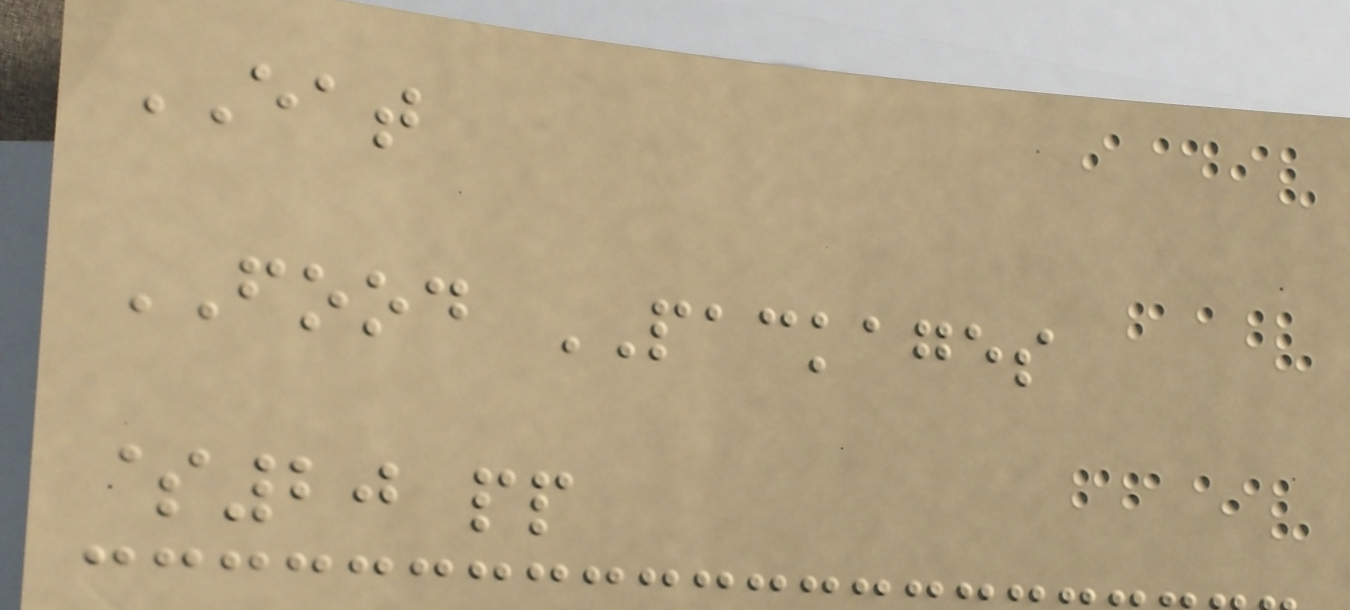EAT
FOOD PACKAGES
$20 pp
